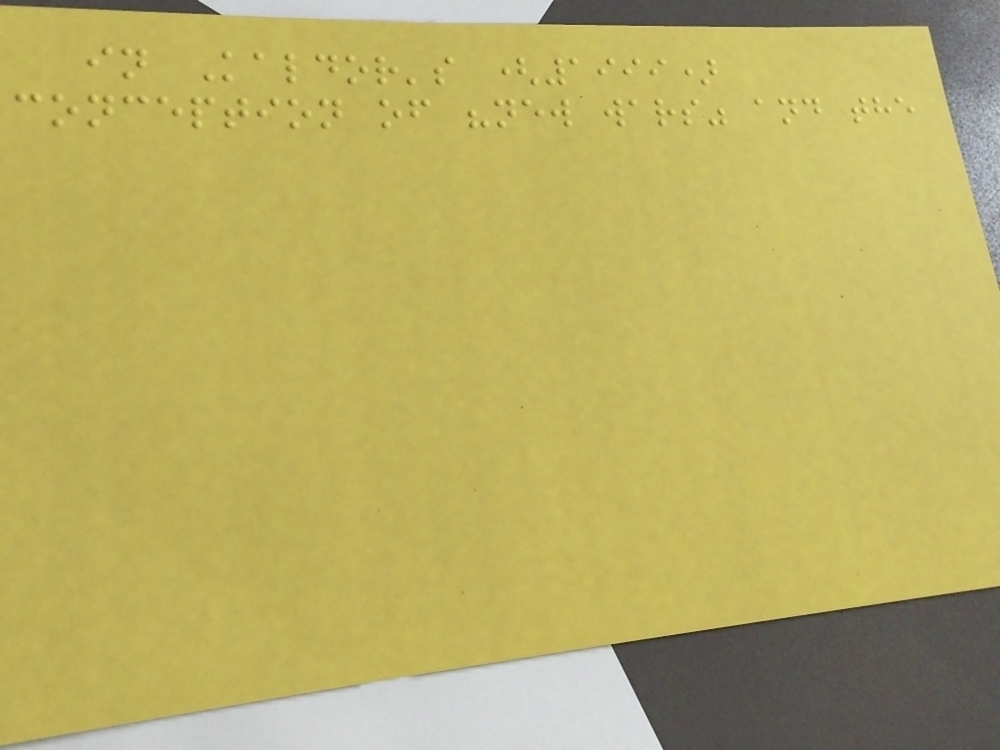in Kaldor's (1999)
conception of "new wars" and the
